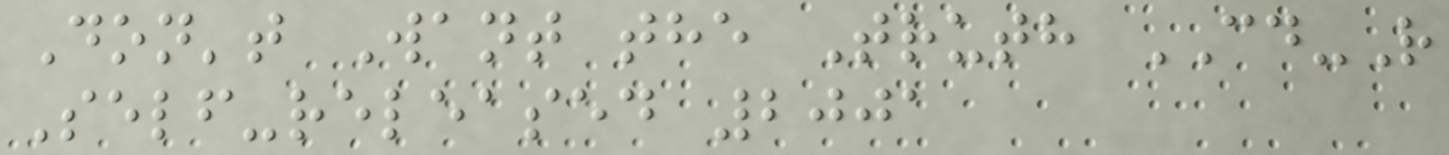Don't Want the Truth CD-R
Self-released 2001
